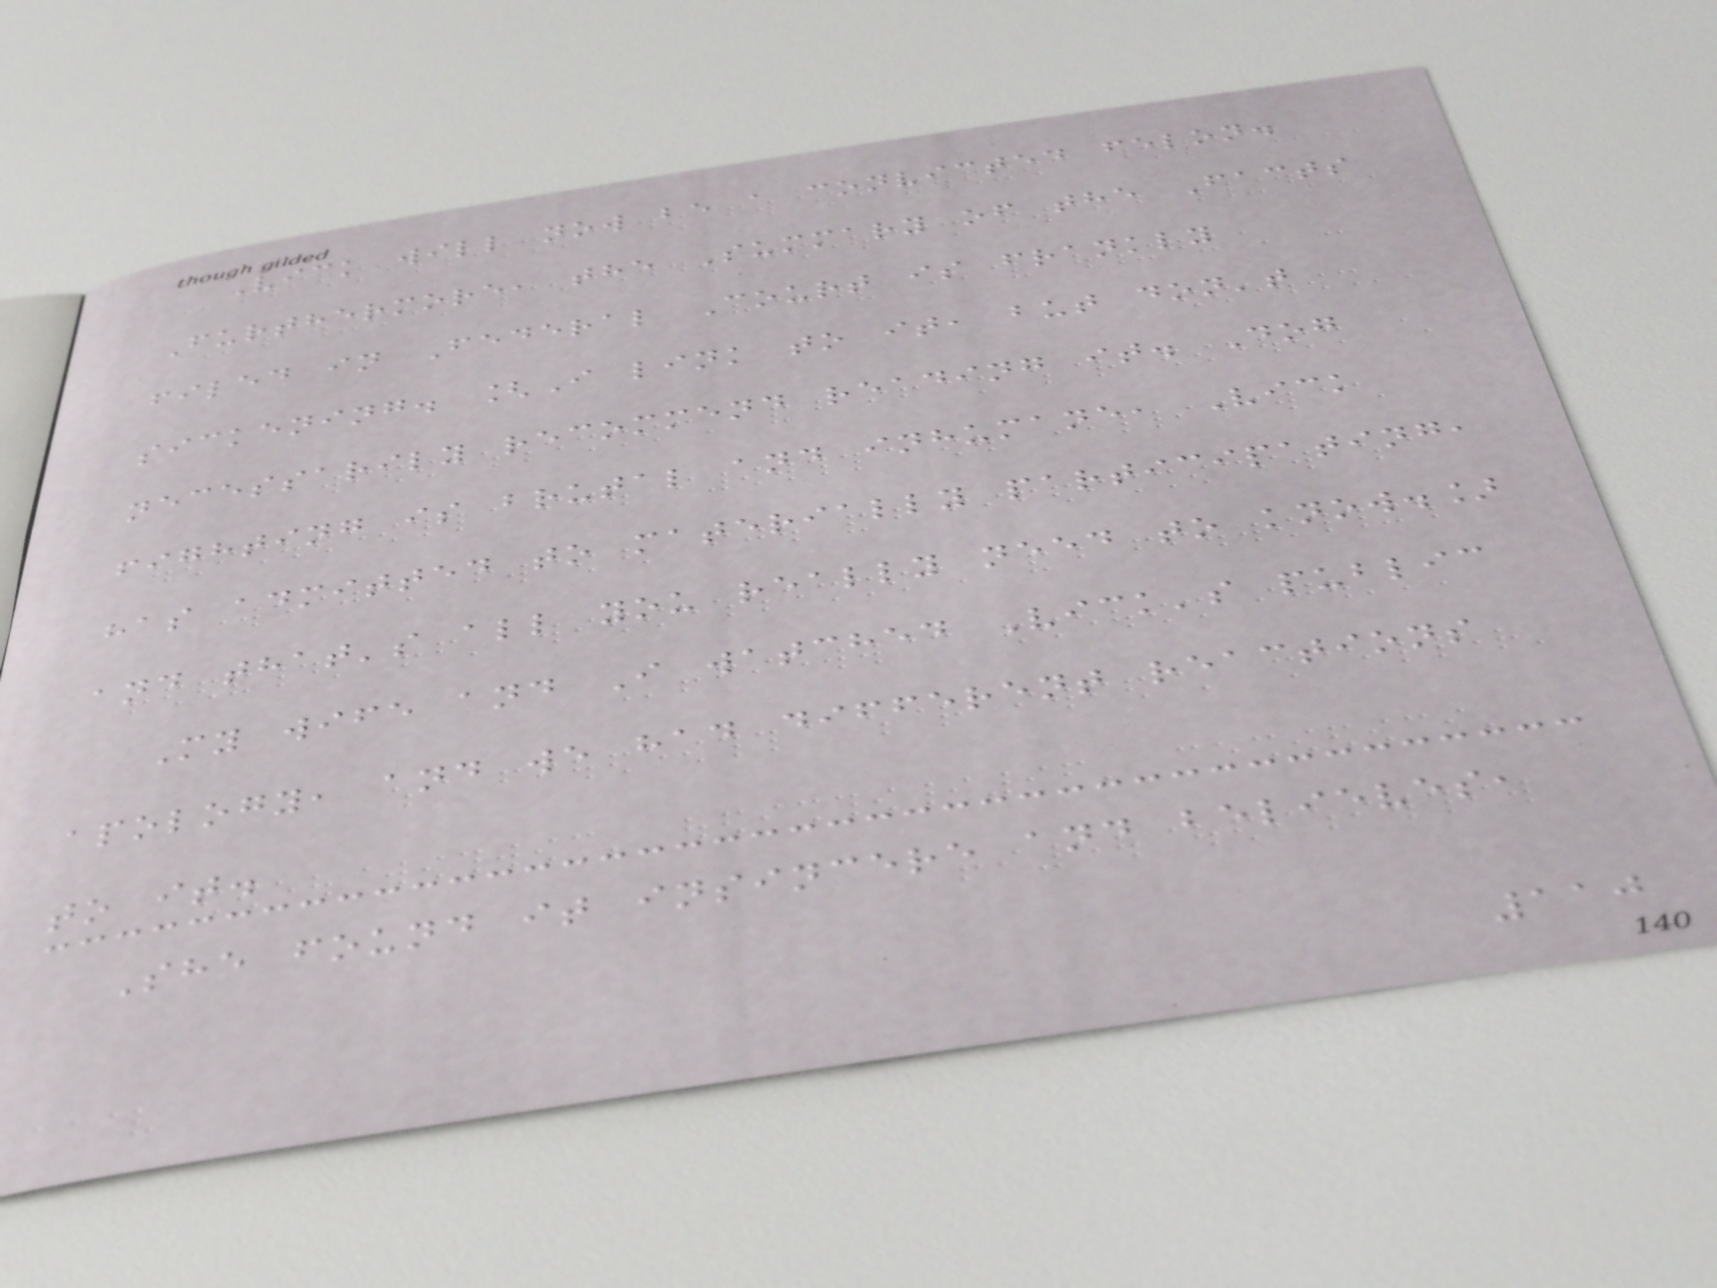Vick will now be a convicted felon.
Furthermore, the Summary of the Facts
filed in Federal Court is frankly
sickening. [I link to it, but don't
necessarily recommend reading it. Dog
fighting is brutal and inhumane, Vick
has admitted to materially participating,
and that's all you really need to know.]
My wife and I watched Vick's public
apology, and we had different reactions
to it.
She found it insincere and believes,
110
